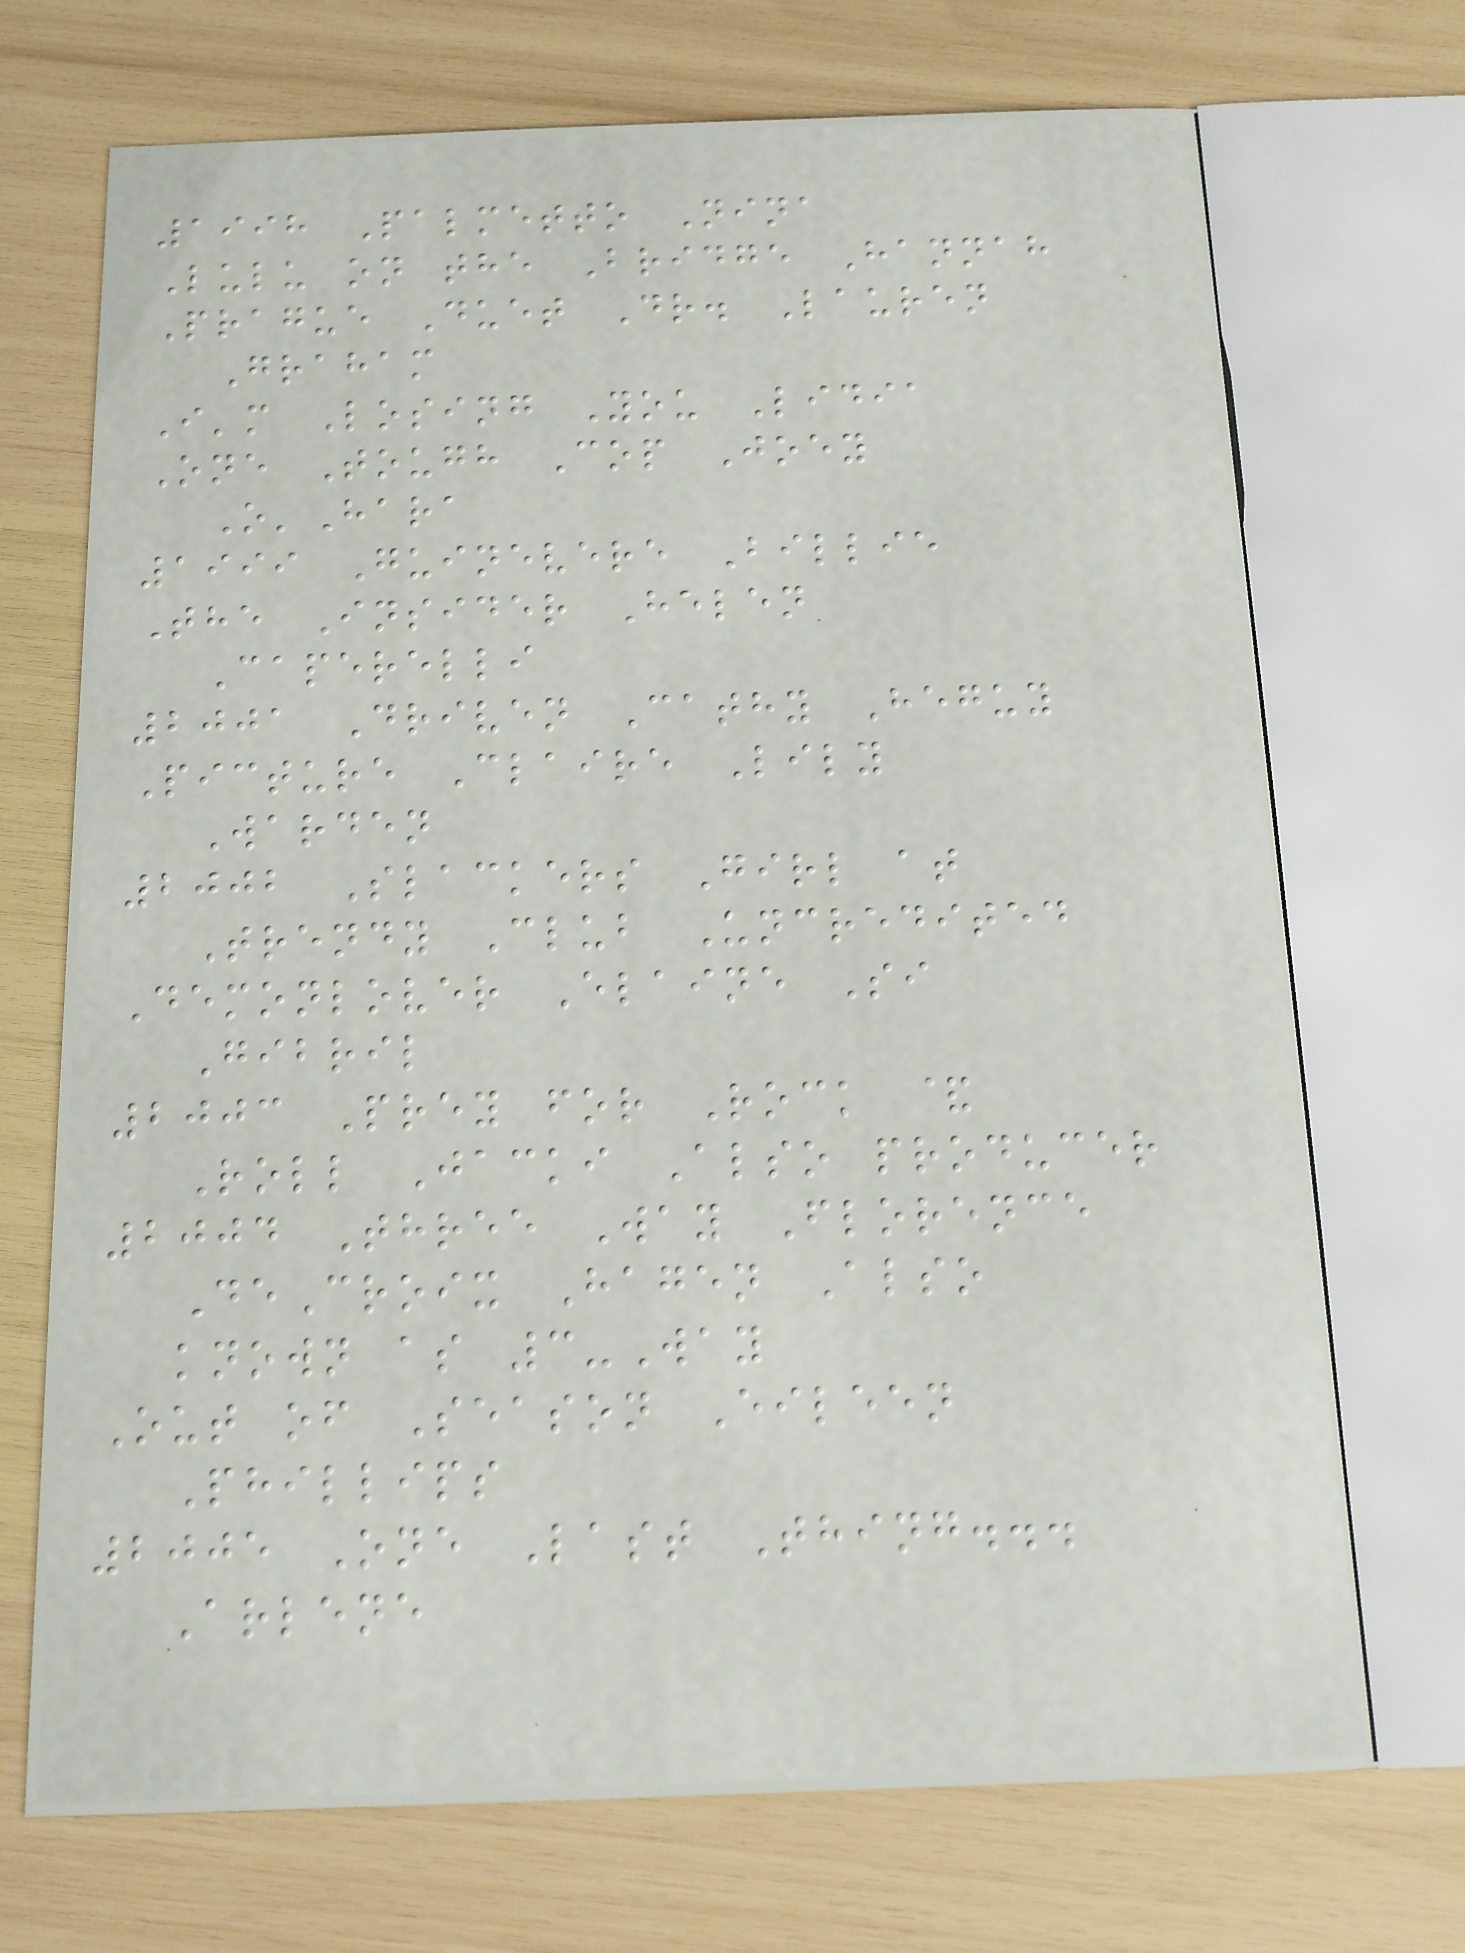1998 Palmetto Nina
Lulu on the Bridge Hannah
Prague Duet Dr. Lauren
Graham
I'm Losing You Lidia
One Tough Cop Joey
O'Hara
1999 Guinevere Billie
The Insider Helen
Caperelli
2001 Driven Cathy Heguy
Picture Claire Lily
Warden
2002 Slackers Girl at
Trendy Club Uncredited
Demonlover Elaine Si
Gibril
2003 Prey for Rock &
Roll Jacki Also producer
2004 Three Way Florence
DeCroix Hagen Also
known as 3-Way
Out of Season Eileen
Phillips
2005 One Last Thing...
Arlene
